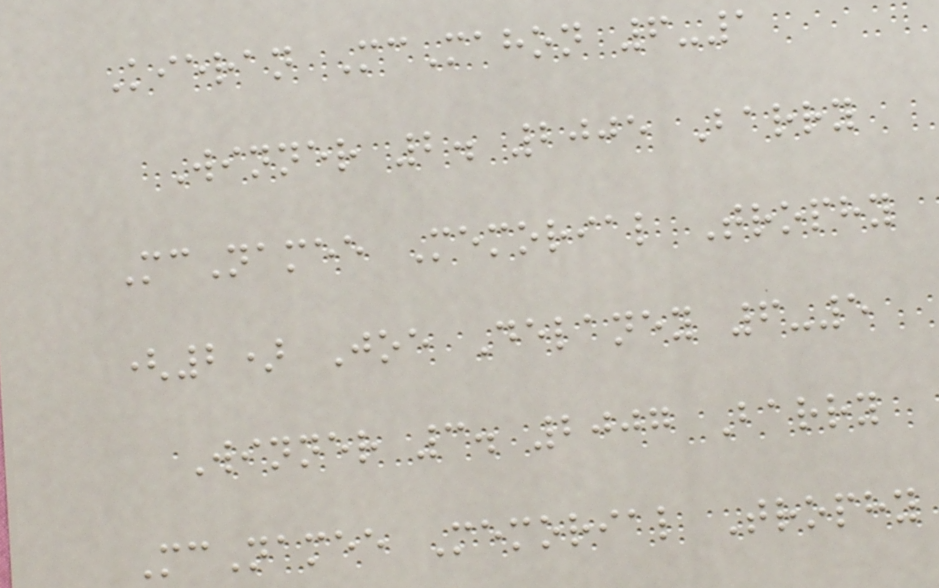Kieran McMahon 6-1
Winner 2. 2005 Barry
McNamee Memorial Trophy
(2) Joe Delaney 6-5
Winner 3. 2007 Barry
McNamee Memorial Trophy
